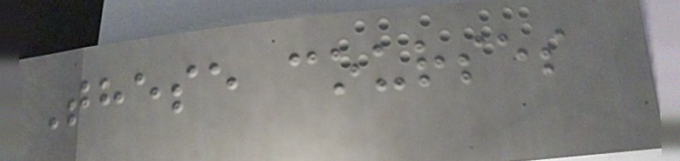These courses
